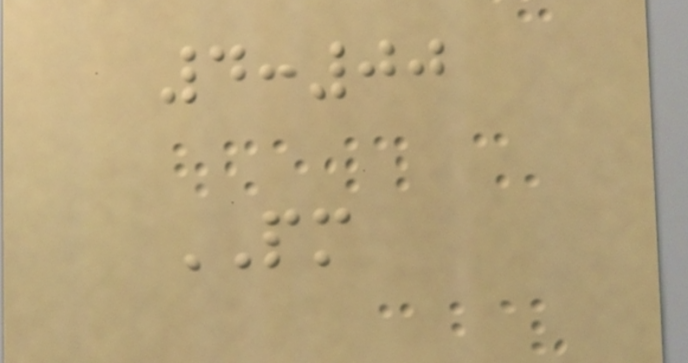4:00
PM
